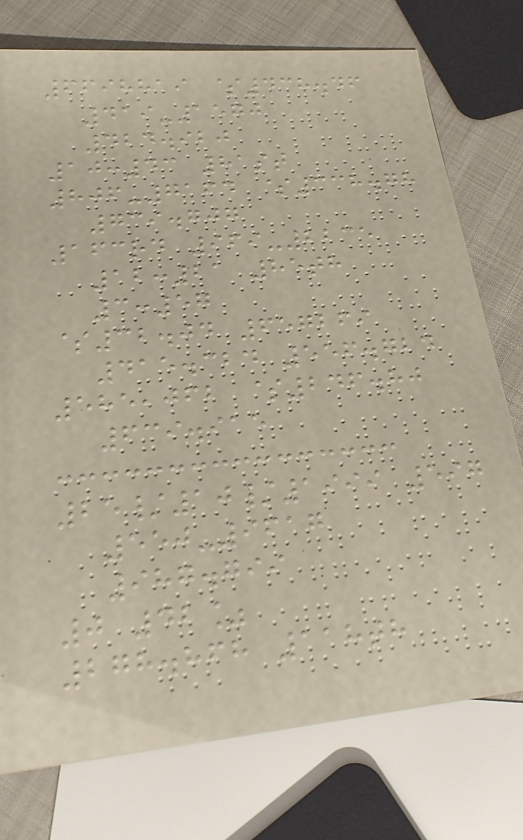6698819 $438.46
419-1570
424.920
10:43 81st
806-7164 $338.78
739.707
163rd 969-2235
12:21 85th
3:57
$32.04 657269
415.324 556.724
585,062 $246.80
639.915
25/10/1999 597
550-9617
987.799
0 42%
278.868 118th
